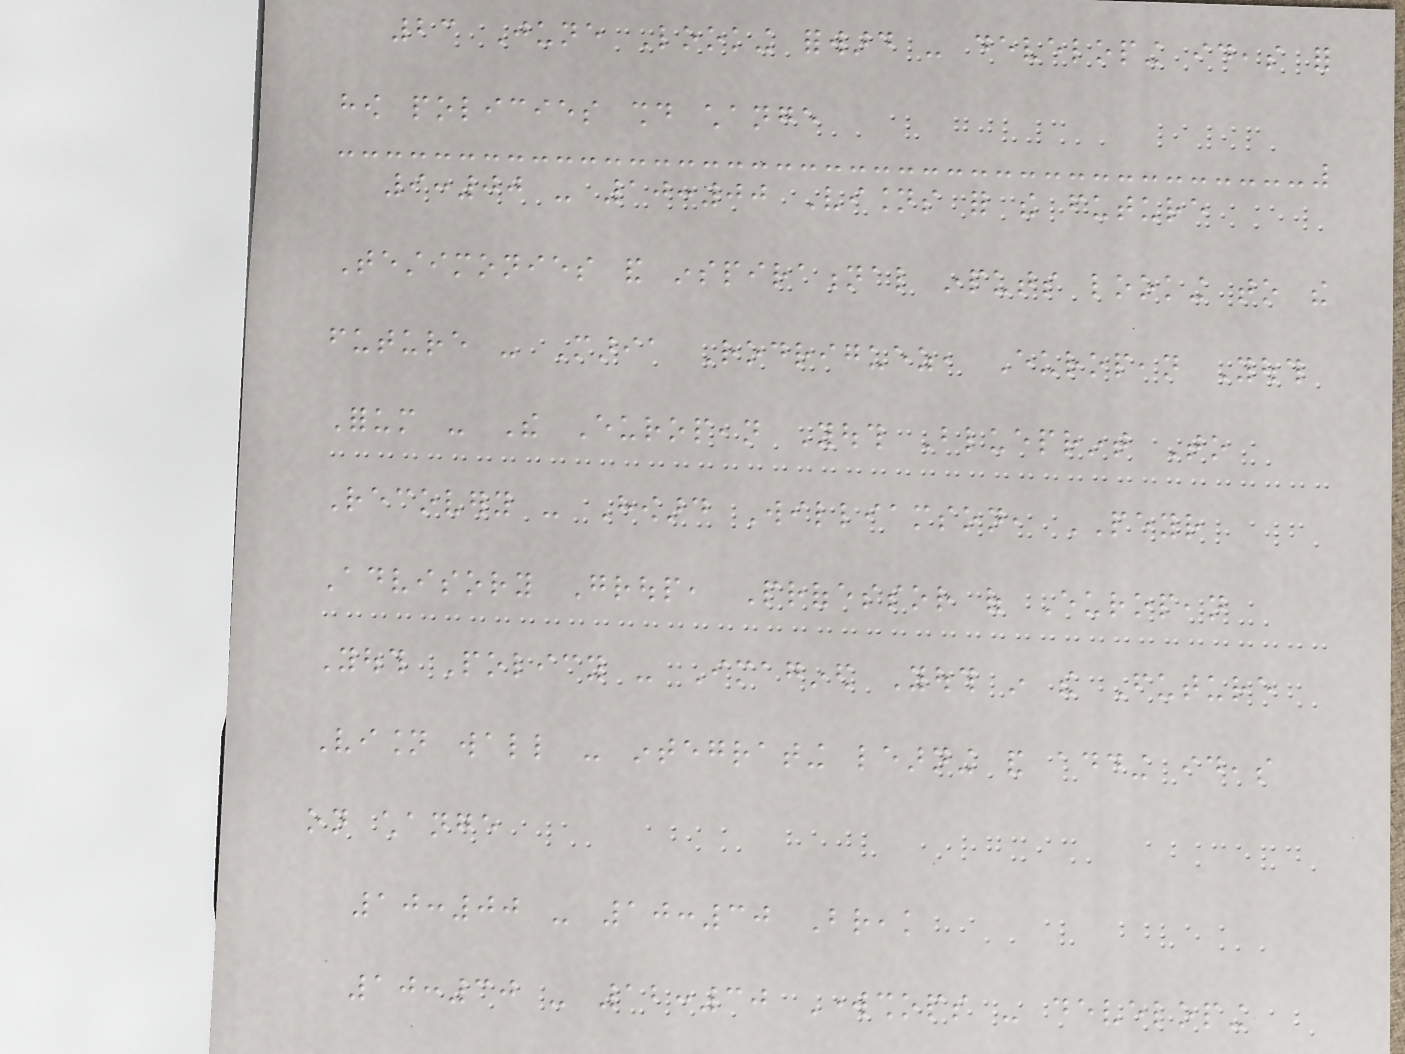23 June Looking forward - developing ideas for
how policies should change
9:00 - 10:00 Visions for the future
Testimonies and inspirational inputs looking to the
future - Maria Rodriguez, European Youth
Forum - The European Youth Blueprint To
Recovery - Howard Williamson, PEYR
Advisory Group, Professor of European
Youth Policy - Imagined Youth in the Future
Vision wall - integrating learning and adding ideas
on change
10:00 - 10:30 Break
10:30 - 12:30 Workshops - developing
